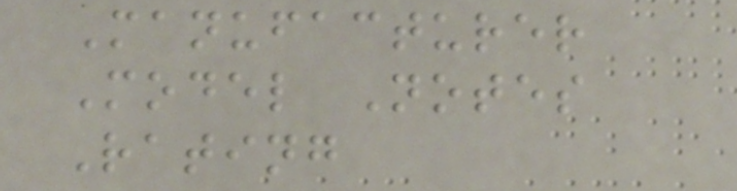Manufacturer
Model Notes
Rating
